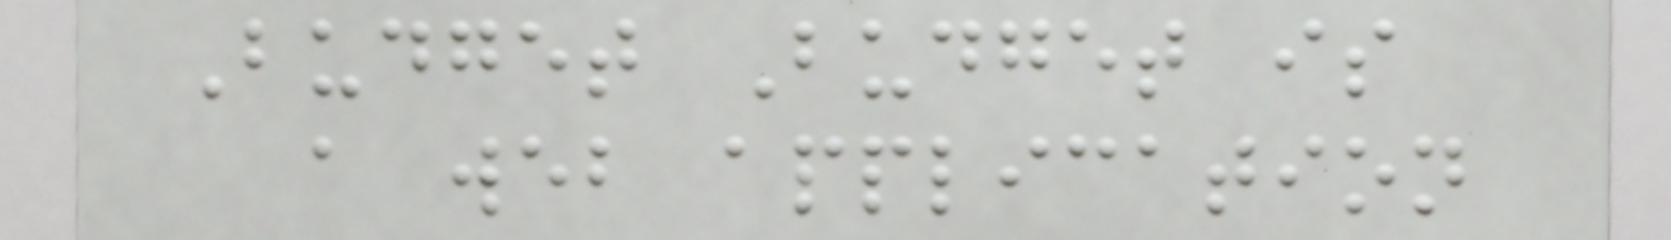Budget Budget is
a web application
